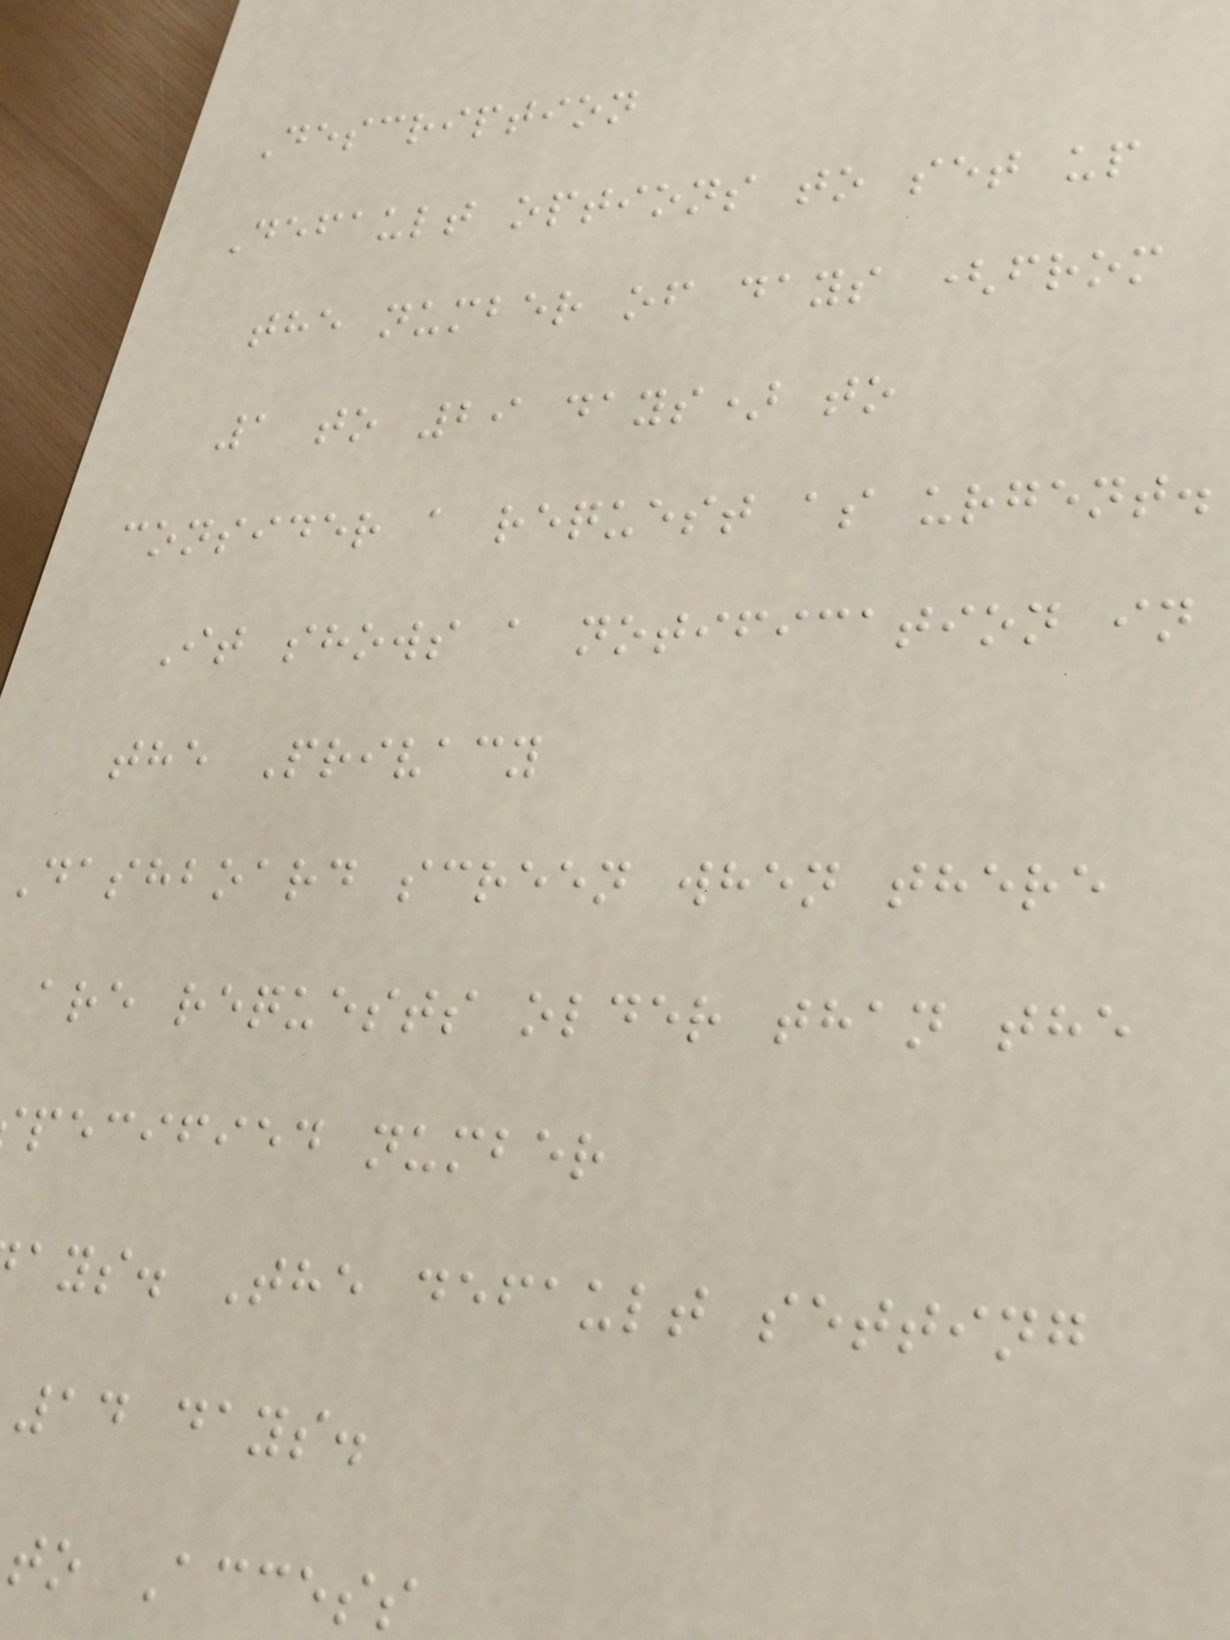Description
Default options to set up
the number of days (from
1 to 29 days) to
consider a request as urgent.
It shows a notification in
the Privacy
Dashboard screen when there
are requests older than the
pecified number
ays. The default setting
14 days.
to Access
